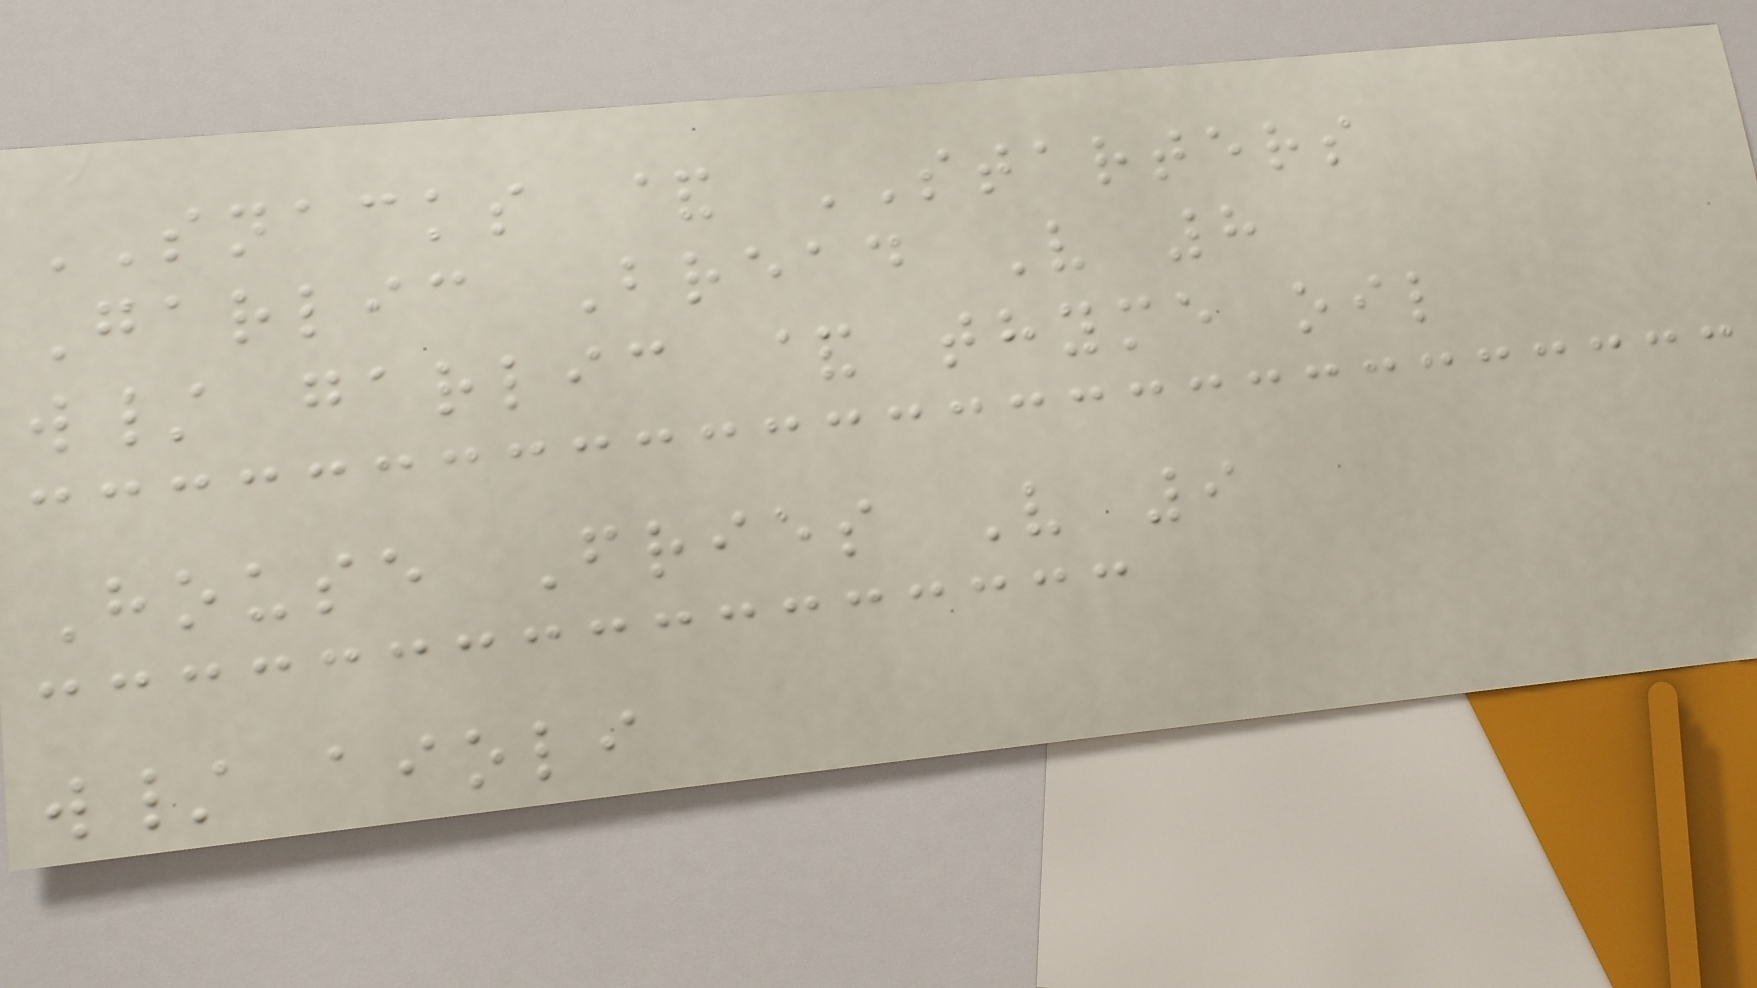SNACKS & STARTERS
Garlic Bread V 8
w/ garlic & thyme oil
House Fries V 9
w/ aioli
